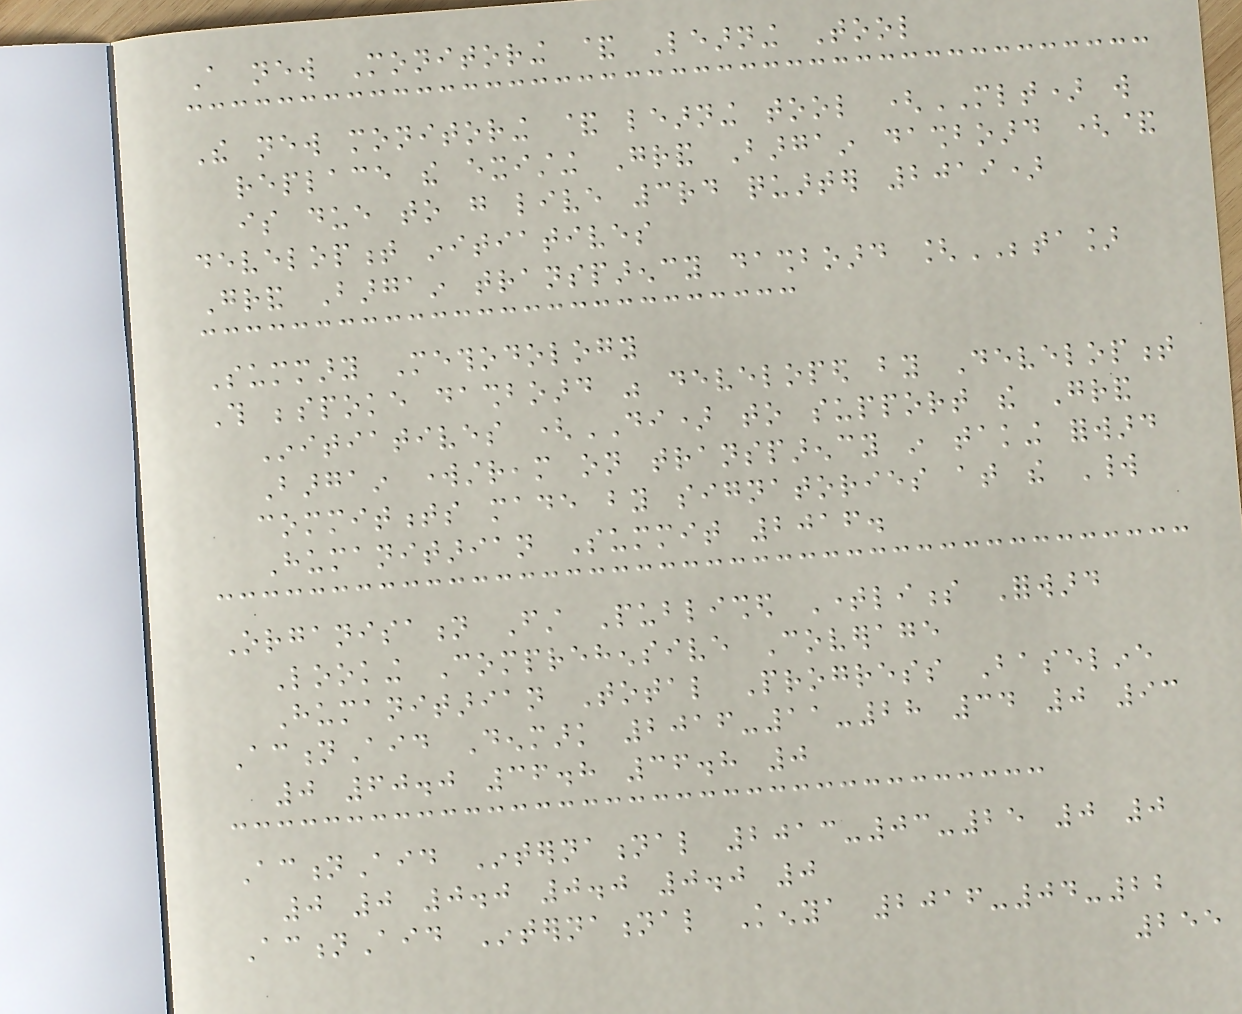A new Monitoring & Learning Tool
The new monitoring & learning tool (MLT) will
replace the existing Grand Bargain dashboard (&
is due to go live 3rd quarter 2019)
development initiatives
Grand Bargain transparency dashboard [BETA]
Summary Methodology
This bespoke dashboard was developed by Development
Initiatives (DI) to support the Grand
Bargain workstream on transparency in taking forward
commitments made by signatories at the World
Humanitarian Summit 2016.
Organisation First Published Timeliness Forward
Looking Comprehensive Coverage
Humanitarian Total Progress Baseline
ActionAid Denmark 2016-11-28 34 0 93
0 60.0 36.8 36.8 0
ActionAid International 2013-03-25 0 0
0 0 0.0 0.0 0.0 0
ActionAid International Kenya 2016-04-22
255
